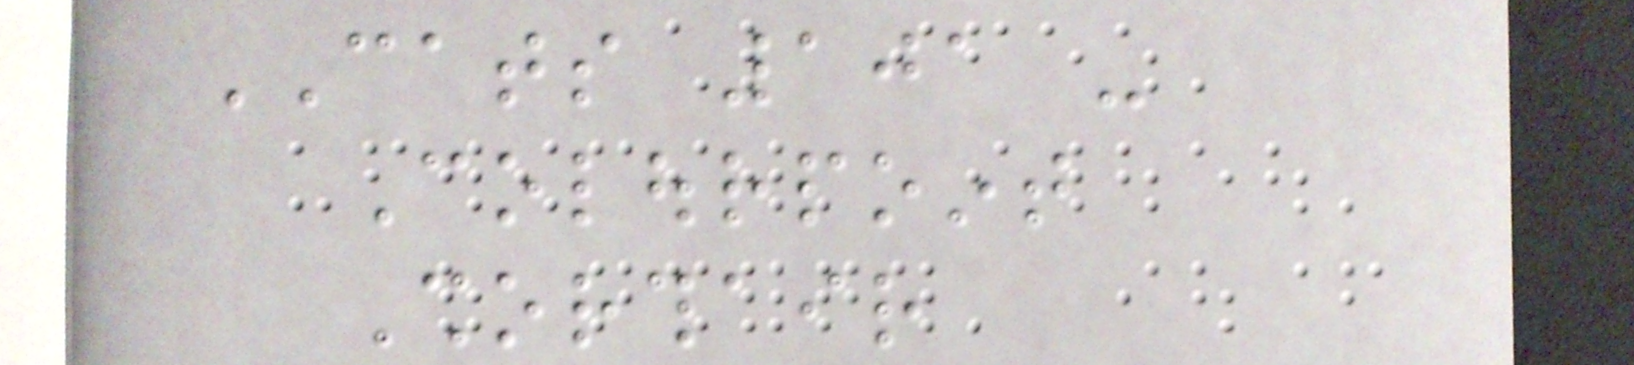CATS 101 -
Colourpoint
Shorthair
